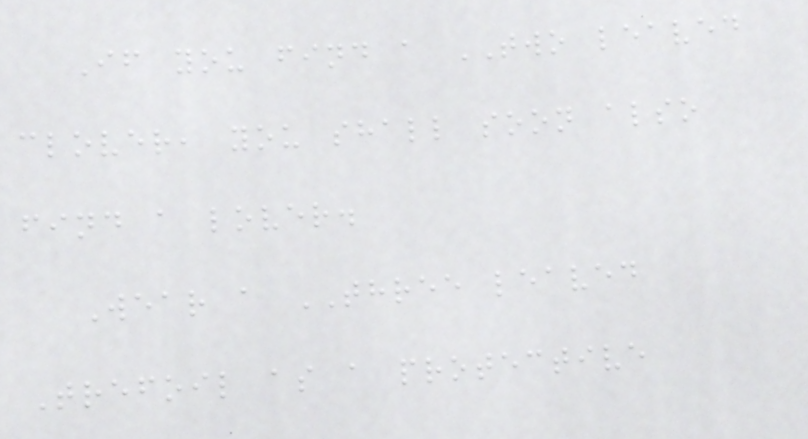If you find a TWO leaved
clover, you shall soon also
find a lover.
Wear a THREE leaved
Trefoil as a protective
